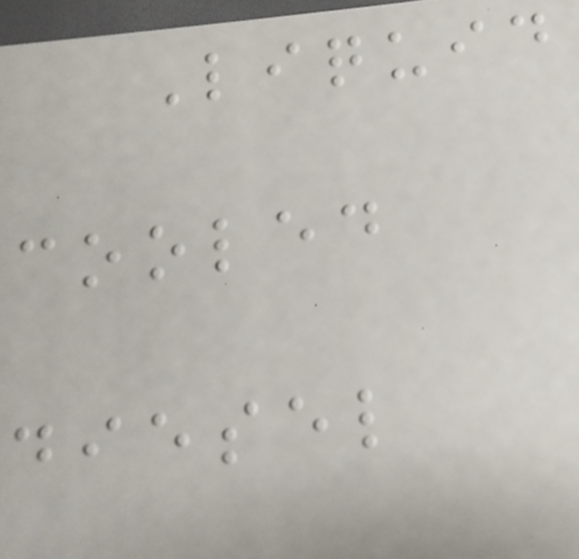Liquid
cooled
diesel
